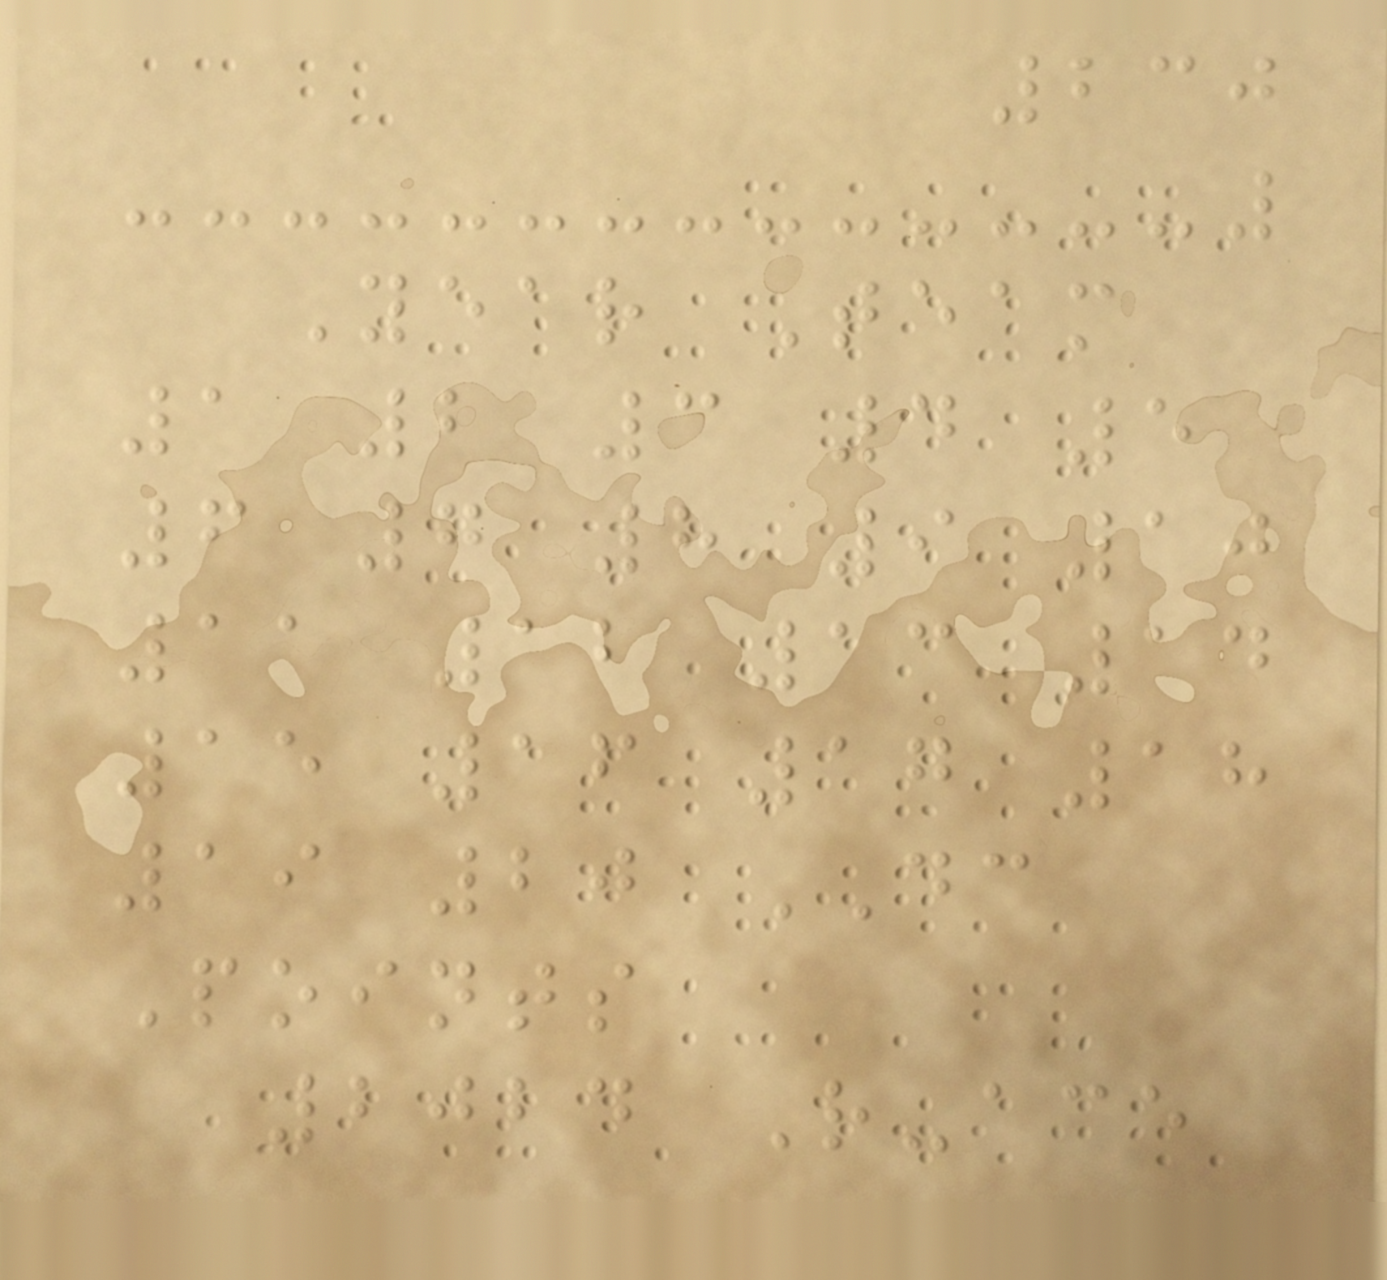230
Year Team
1 2 3 4 5
6 7 8 9 10
11 12 13 14
15 16 17 18
19 20 DC
Points
2024 R-ace
